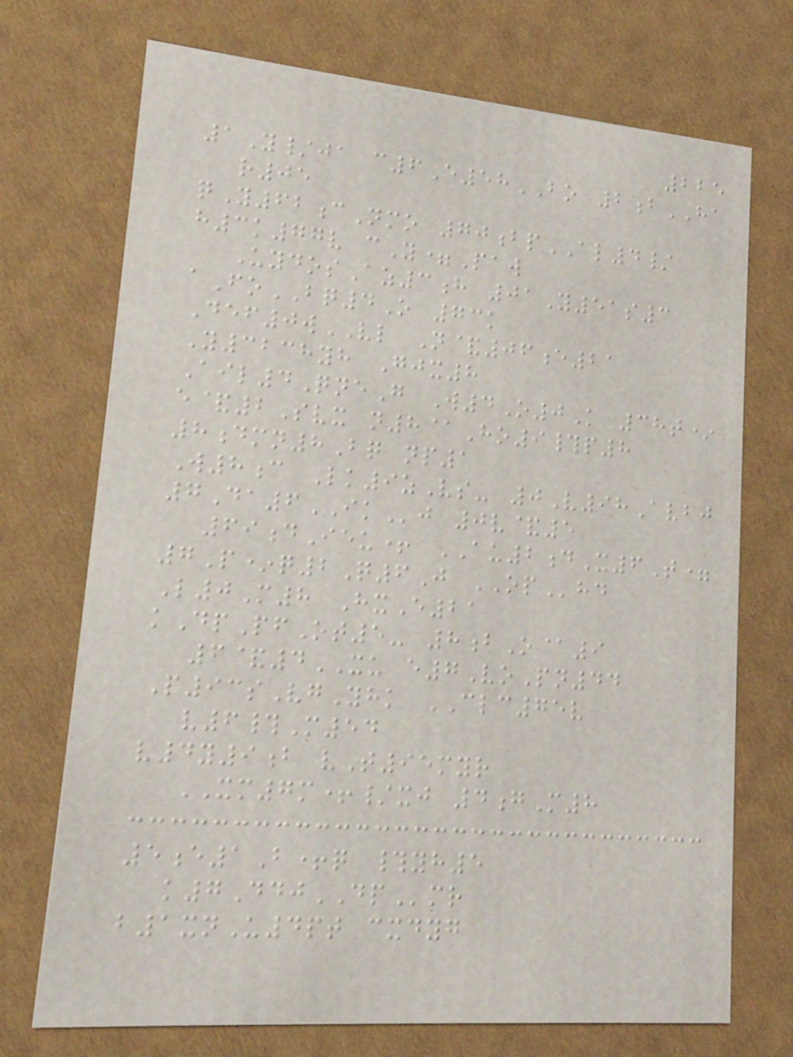225
1Y/ja c6E58BO 2bHA
r05
qY62cNmo 70bpAL4/
h3k77v cY=Paw
UydosAz3h 01Y51s3
aFoBQ4O 73k
Def0wVL N&06e21
Y3238yh Gjx8
Ail4QneG W4O0K 38t*
e&2Svx n8@Ho9#p8
8dmn8Bq np1
W8c Lk9zVs- 0V98Avbj
7Da6IKj 0v&5
69dIeu+ AU2dX6T=
7P*q2Q6J OPhd
L0M8 HxE21
kDpPfOt5- 8bO@9
6&4XU e7VoPn44
P93sVgYhk CLC75v
v6#M54
v4y9b vT95myr
XM7m+/xj 4gM8
5e1B+q #yh5
k7DdjDPmr
b1xnU4pt cxdyg
